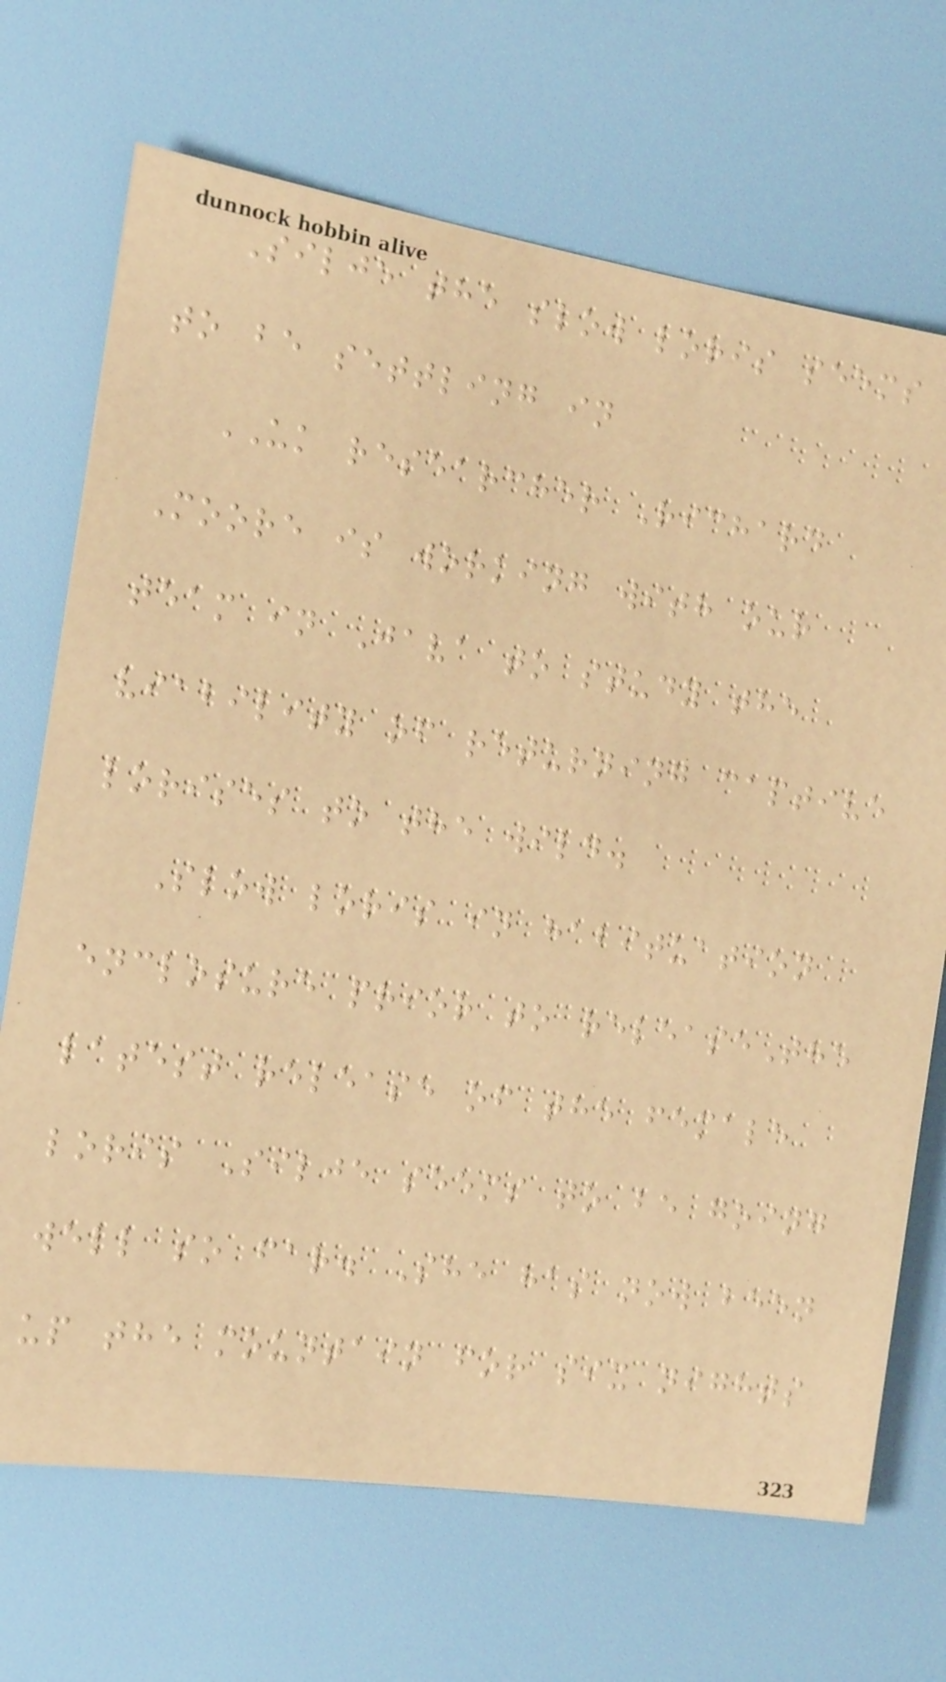Silje the slow loris seems
to be settling in
UK researcher Richard
Moore is working with our
team in Java to study the
viability of returning captive
lorises to the wild.
Slow loris in habituation
enclosure prior to releaseThe
latest release of the female
loris Silje seems to be going
well so far. She has now been
up the mountain for six nights
